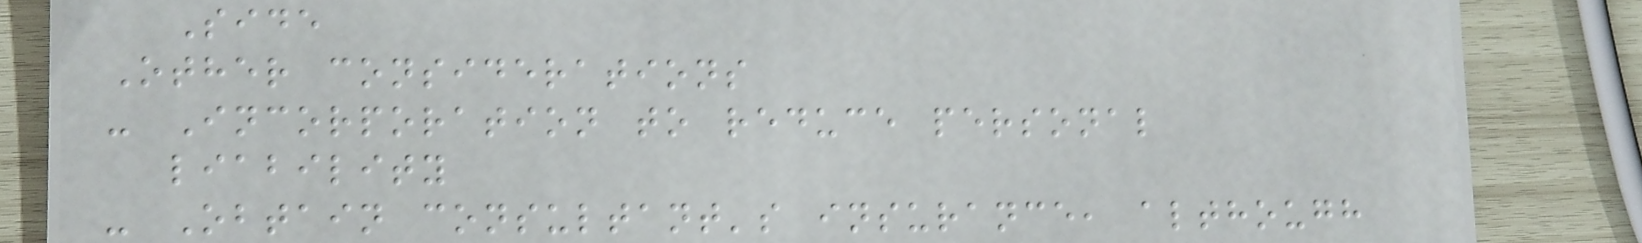Side
Other considerations
- Incorporation to reduce personal
liability
- Obtain consultant's insurance, although
